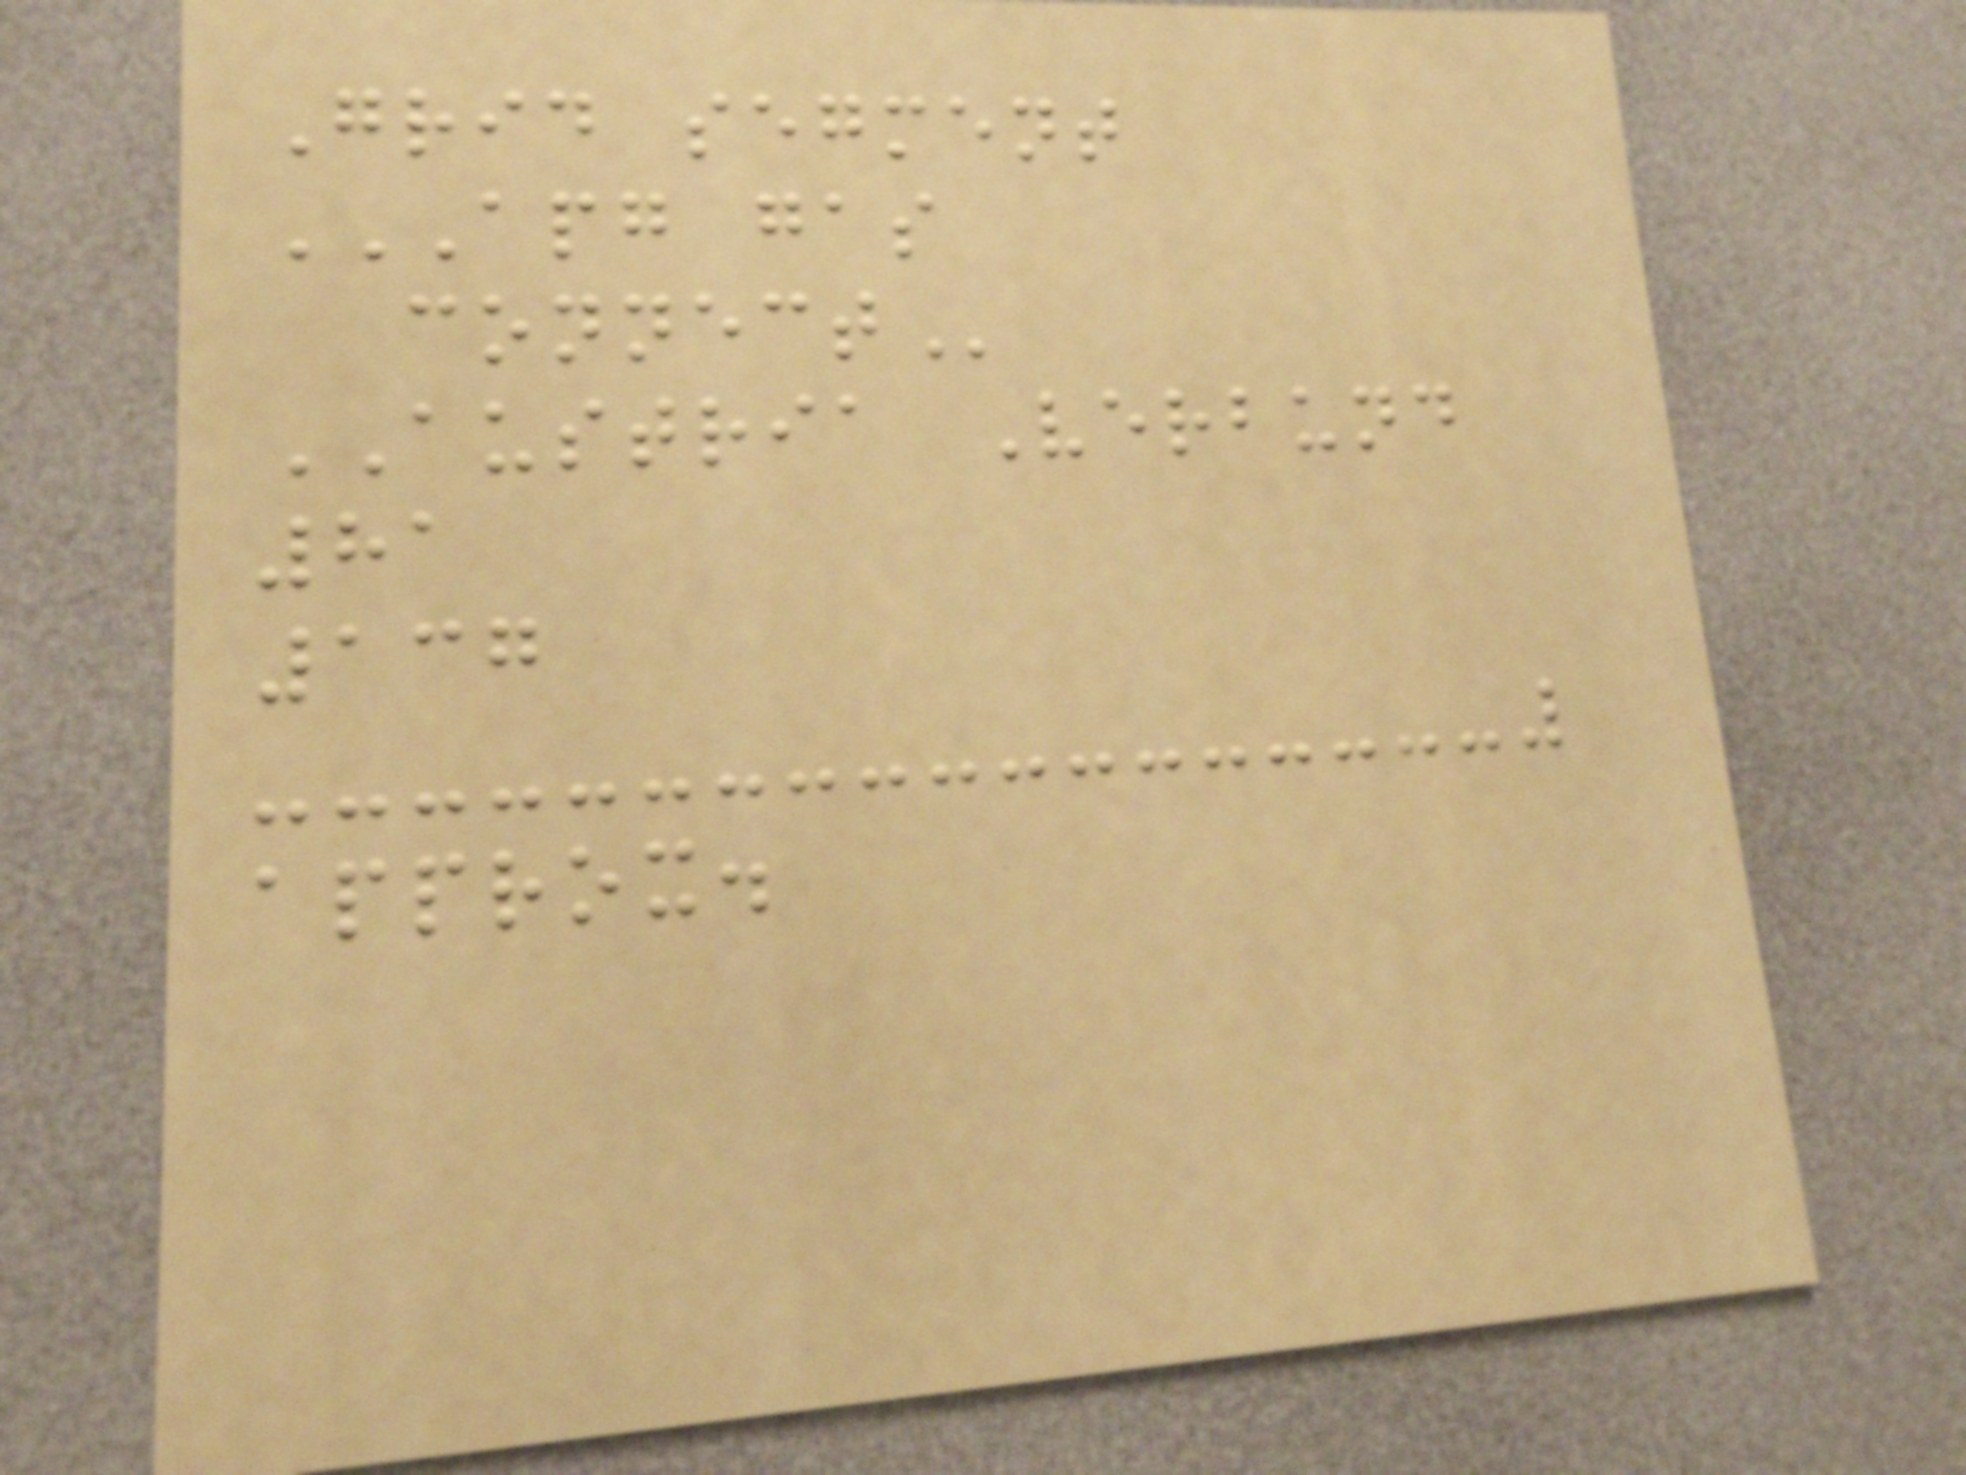Grid segment
APG GAS
CONNECT
AUSTRIA Verbund
81
137
approx.
